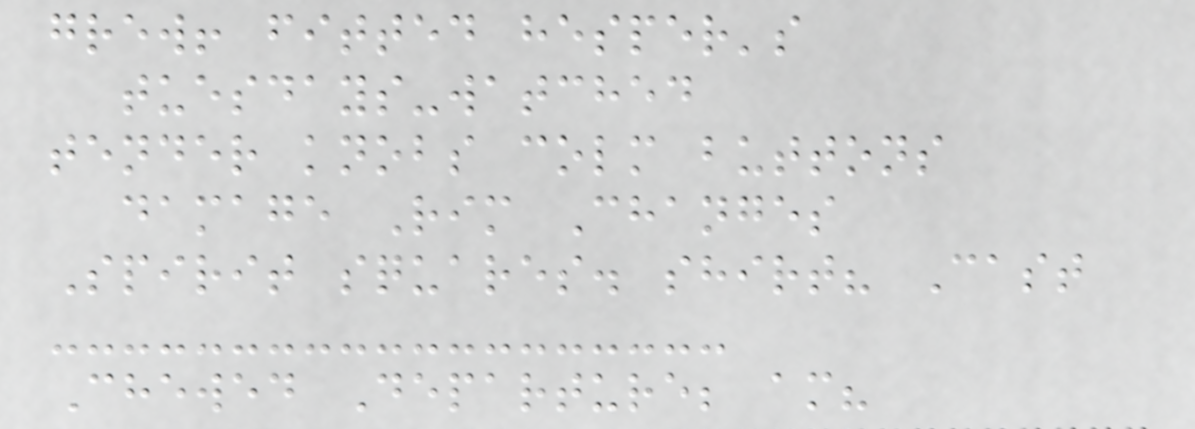grew! fitted hesper's
tuesdays-watched
tender knobs colm buttons
damage Rim Changes
Spirit squares. shirt? Cast
Chewed Departure; am?
